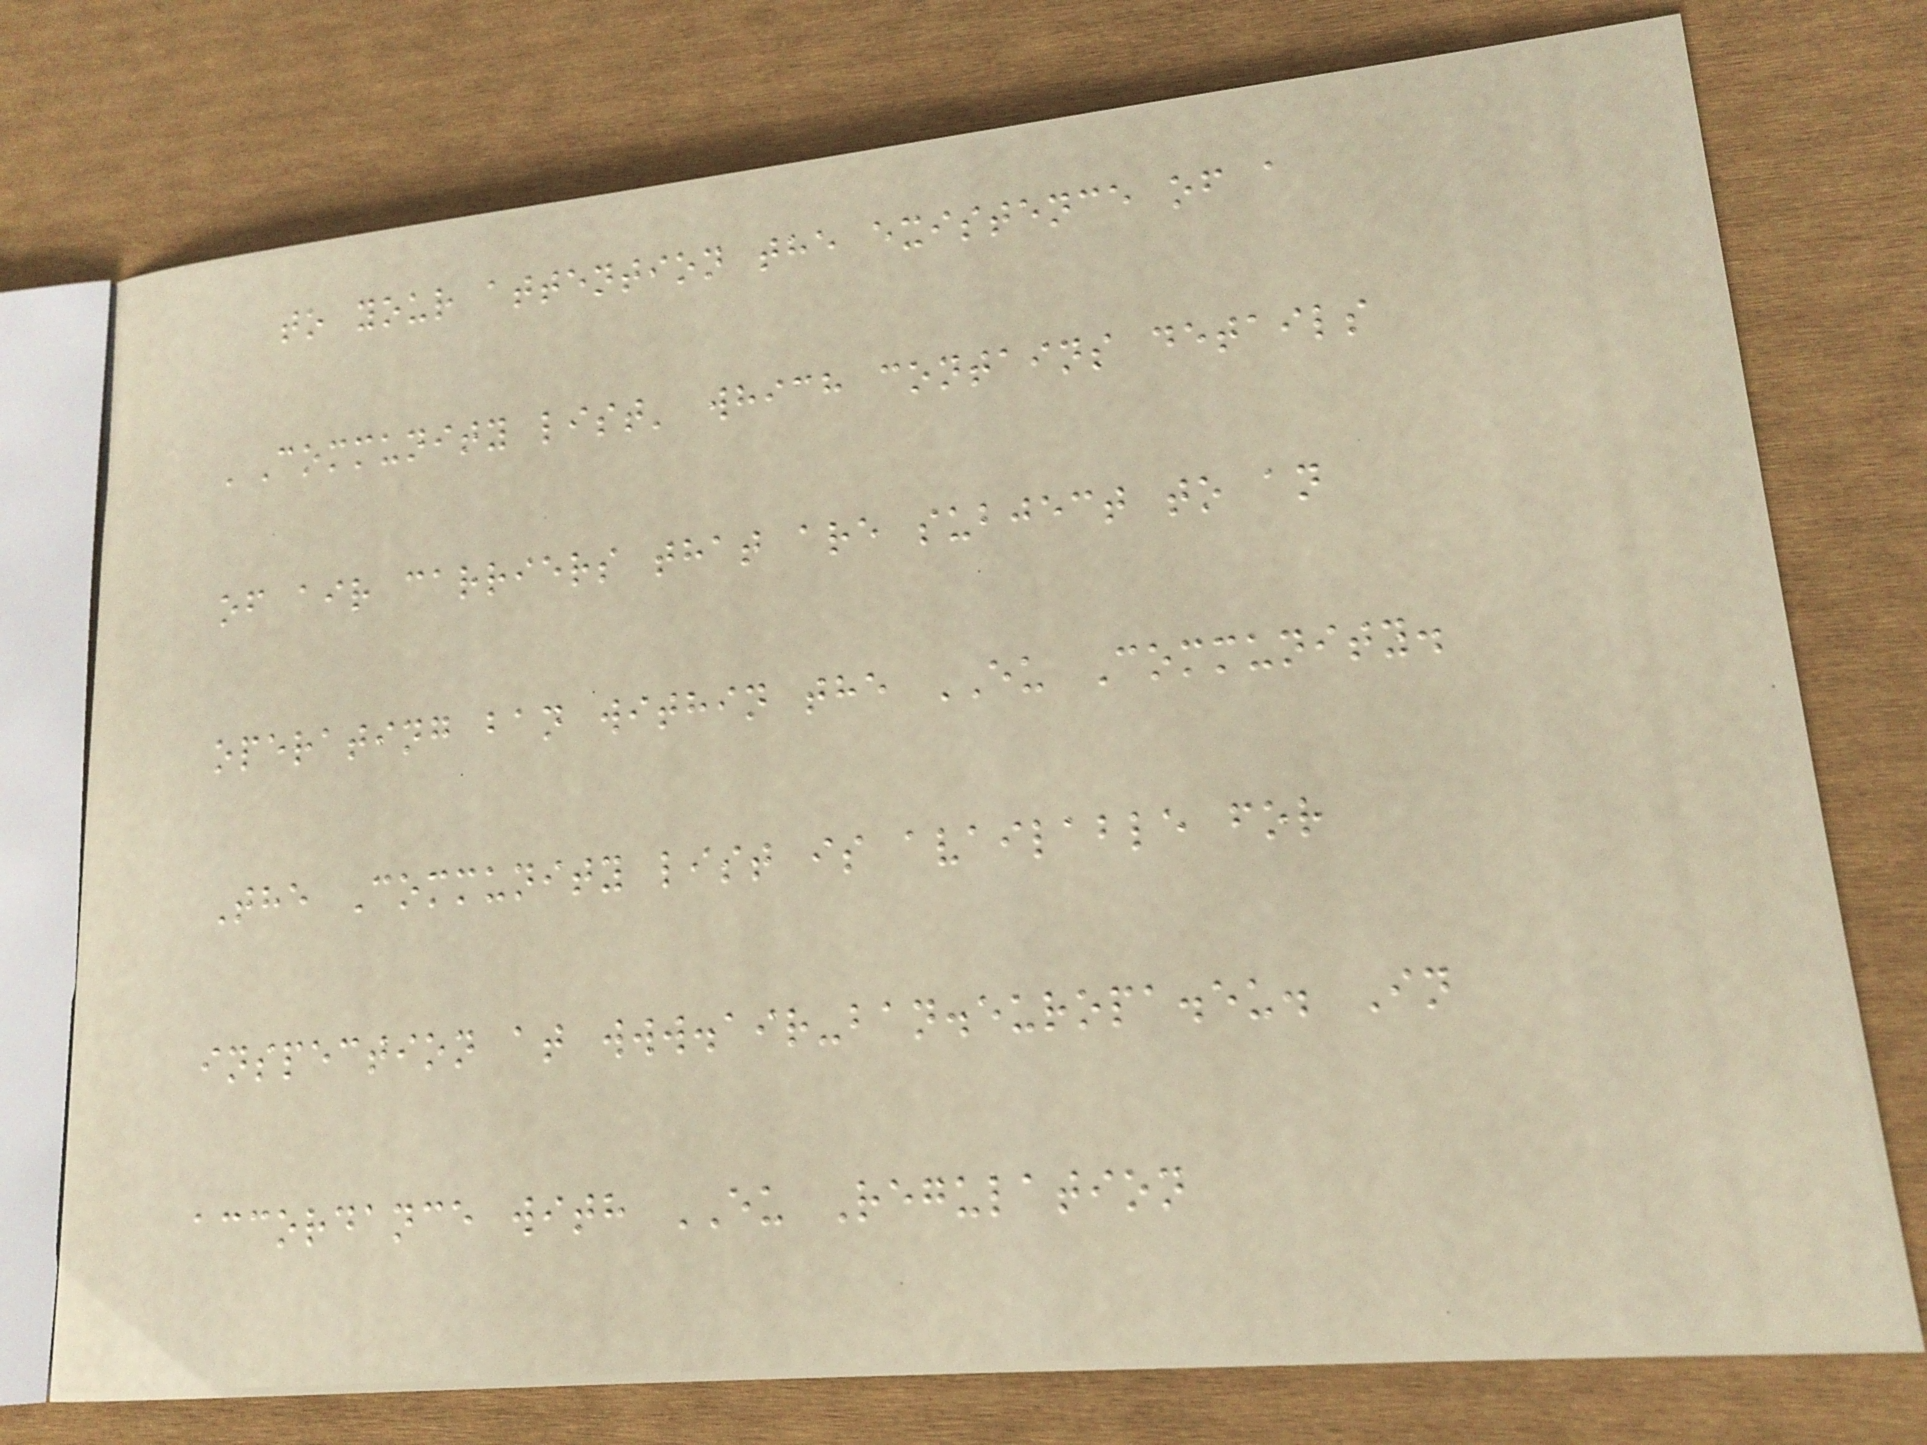to your attention the existence of a
'Community list' which contains details
of air carriers that are subject to an
operating ban within the EU Community.
The Community list is available for
inspection at www.air-ban.europa.eu. In
accordance with EU Regulation
